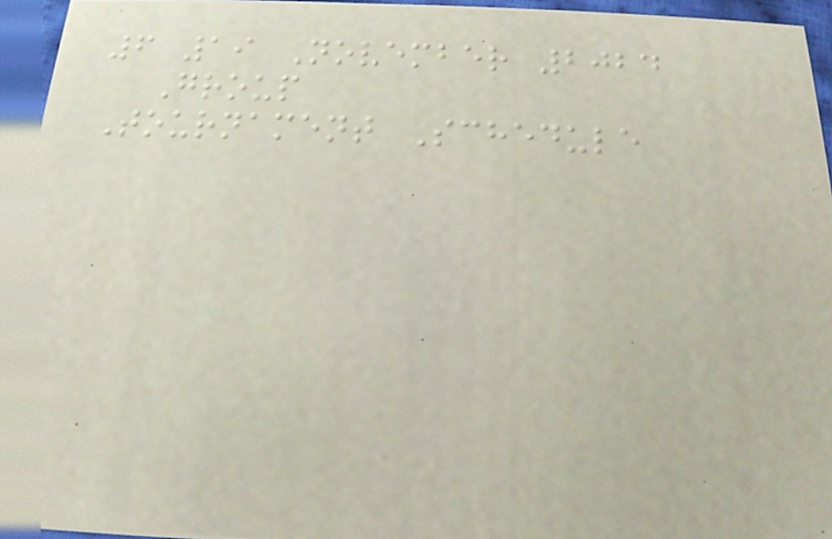6 19 November 2024
Group
Tournament Schedule
